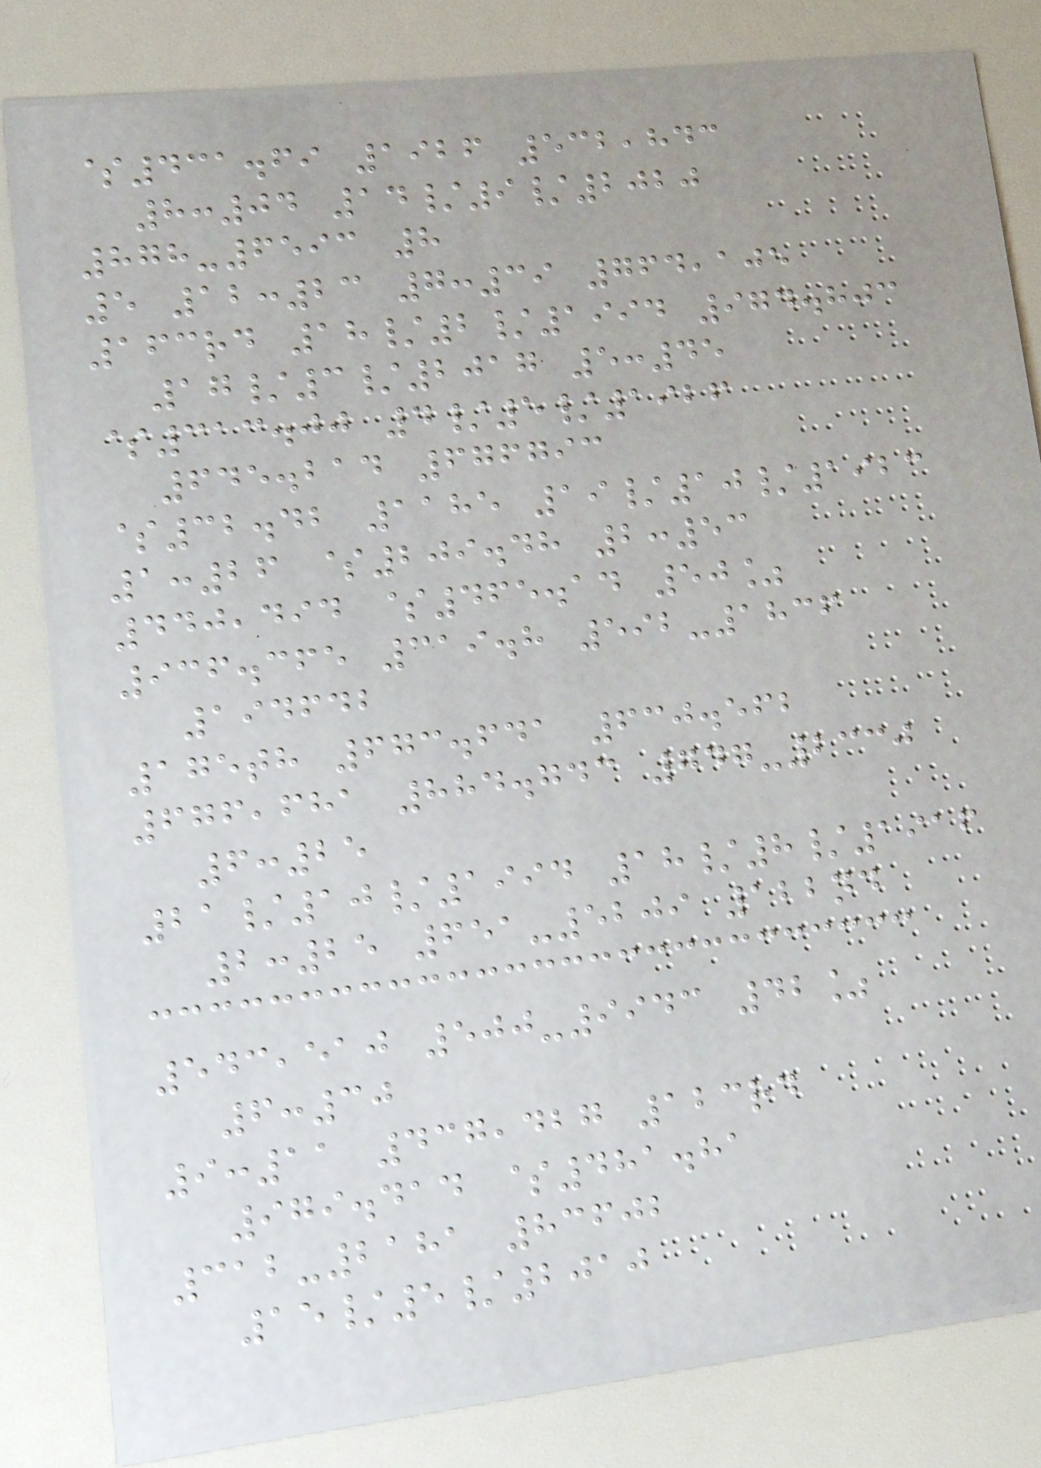$431.69 1926 532,843
8:04 14/9/2020
878-6593 8
5 12:23 7:39 764,105
163rd 18/2/1994 974.803
17/3/2017 5:45
$313.00 4/5/1926
645.214 676793
$32.42 1185 19/10/1923
1:26 $209.48 2:53
440,494 $465.14 50%
936.365 319.8 592-1836
194642
175th 673.641 630.562
676,681 884.743 747-2330
6:25
21/10/1994 18/8/1916
2:25 651-5209 122nd
543,510 500-9943 42%
6:30
9:11 437,427 123rd
979.414 $481.81
312-2181 83602
15/5/2010
